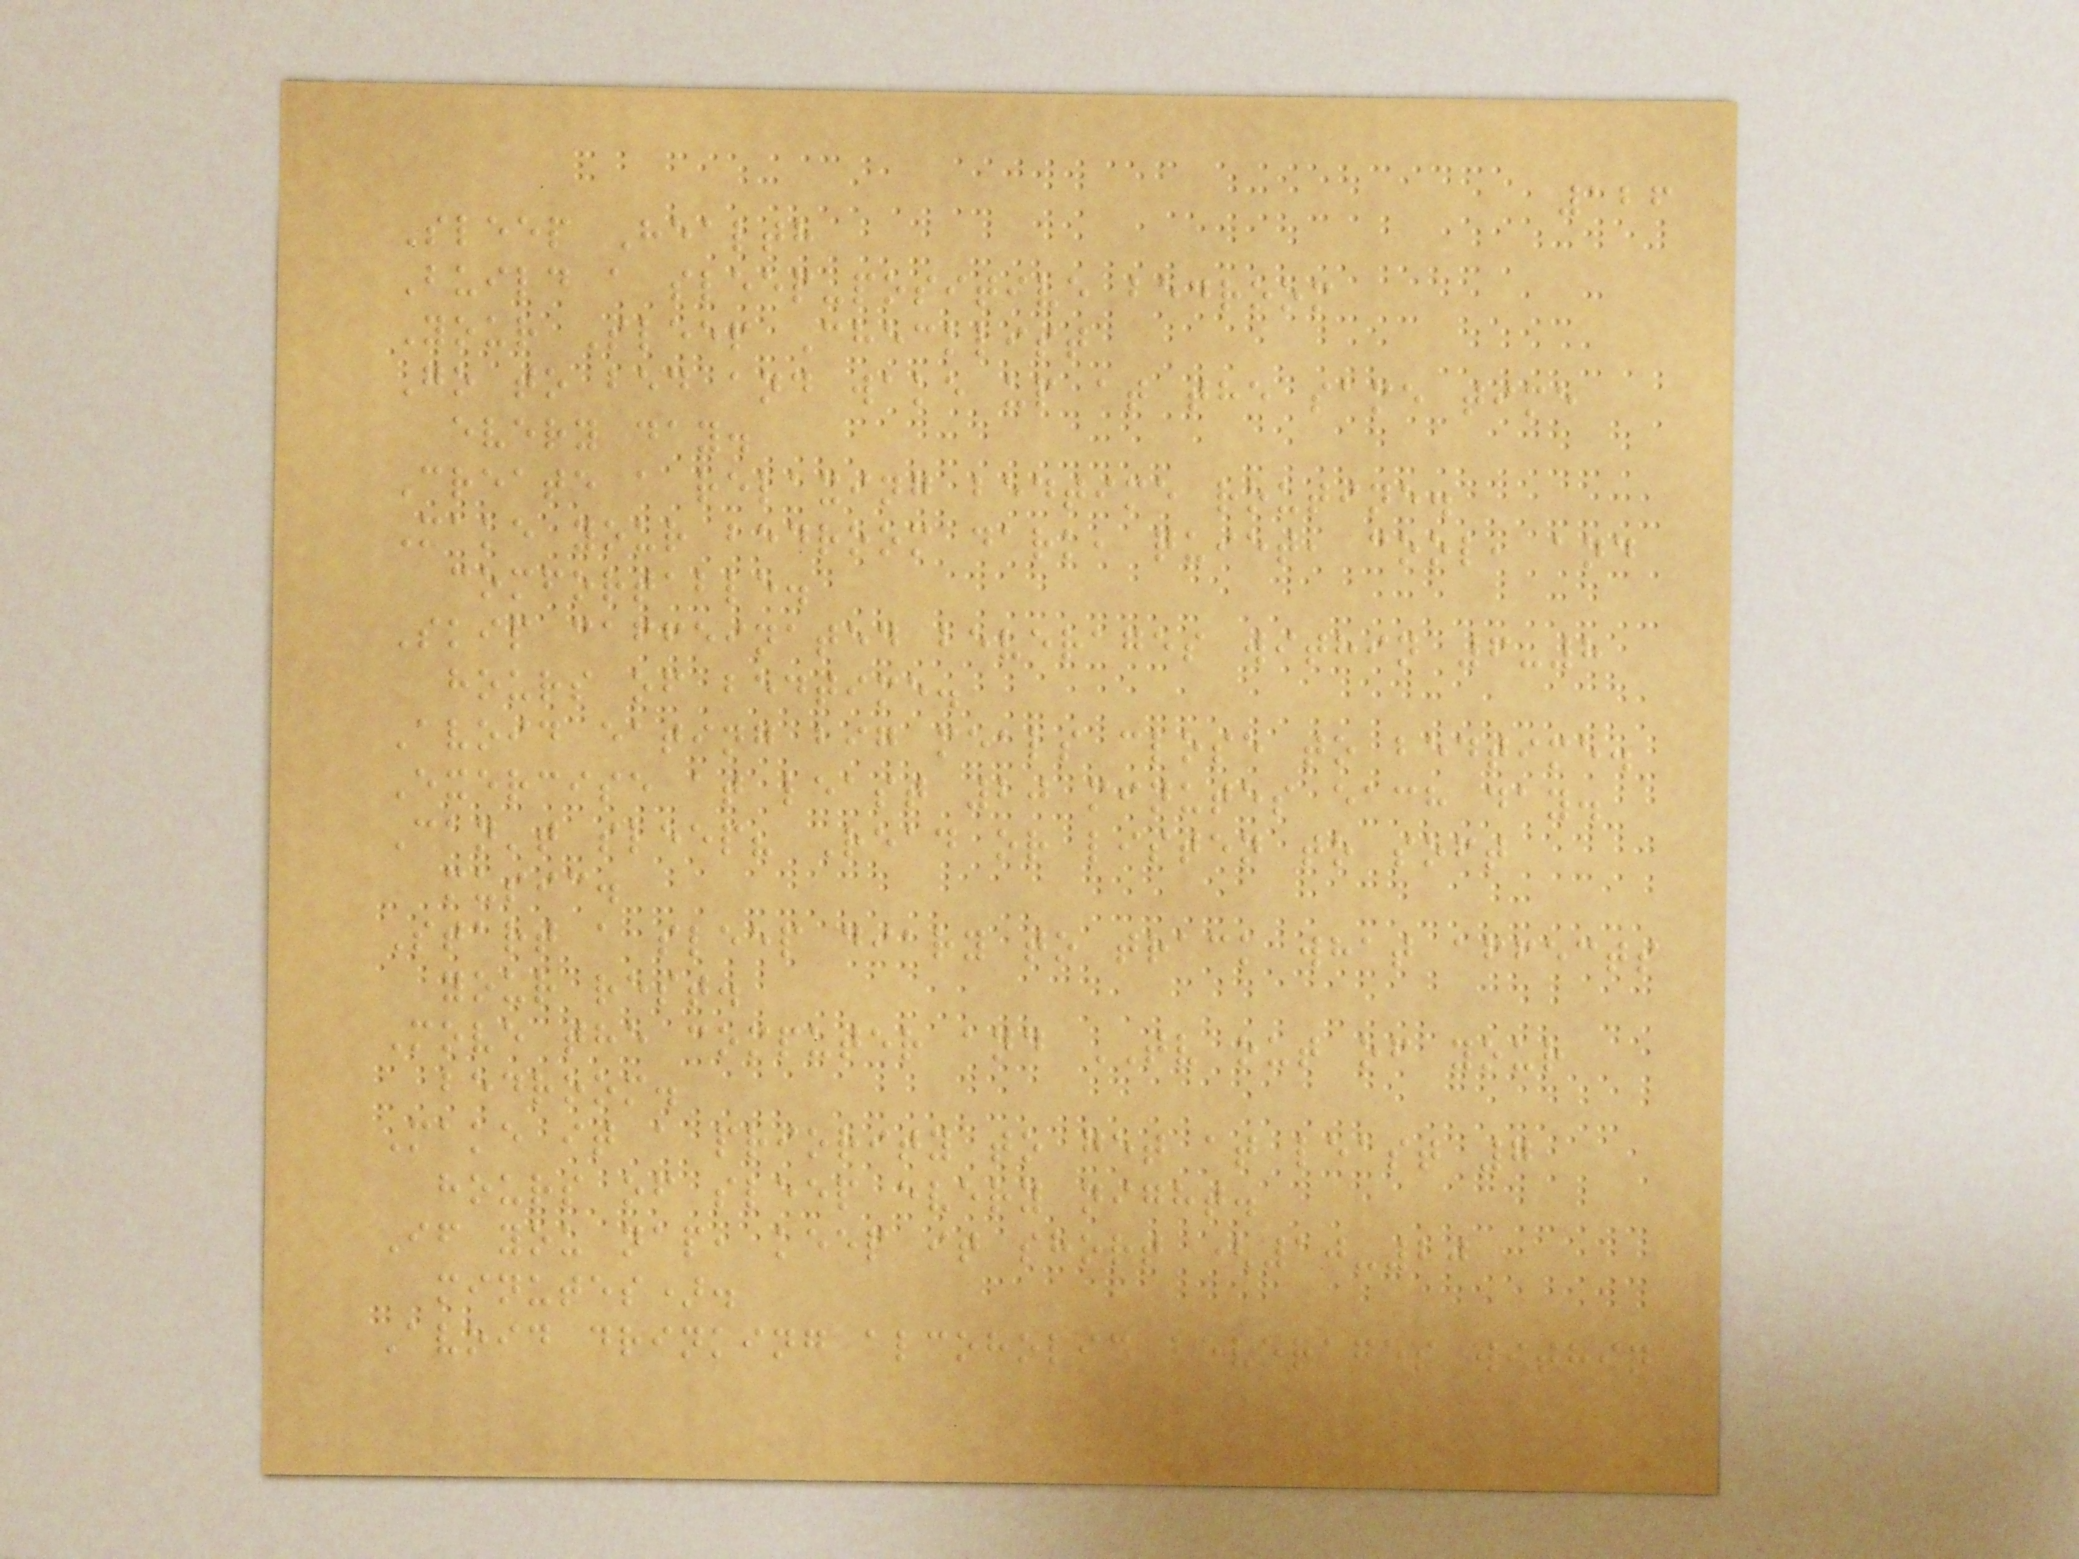126
Sleep Health
Build a sleep-positive bedroom
Your Sleep Checklist
Go to bed and wake up at the same time
every day.
Create a relaxing bedtime routine.
Make your bedroom dark, quiet, cool, and
comfortable.
Skip caffeinated beverages within 6-8
hours of bedtime.
Avoid eating big meals close to bedtime.
Exercise at least 20 minutes each day.
Can't sleep? Read or listen to soft
music.
Start a sleep diary to track what affects
your rest.
Move the computer and TV out of your
bedroom.
Make it a priority to get at least 7
hours of sleep every night.
If you nap, keep it short (10-20
minutes).
Avoid drinking alcoholic beverages within
